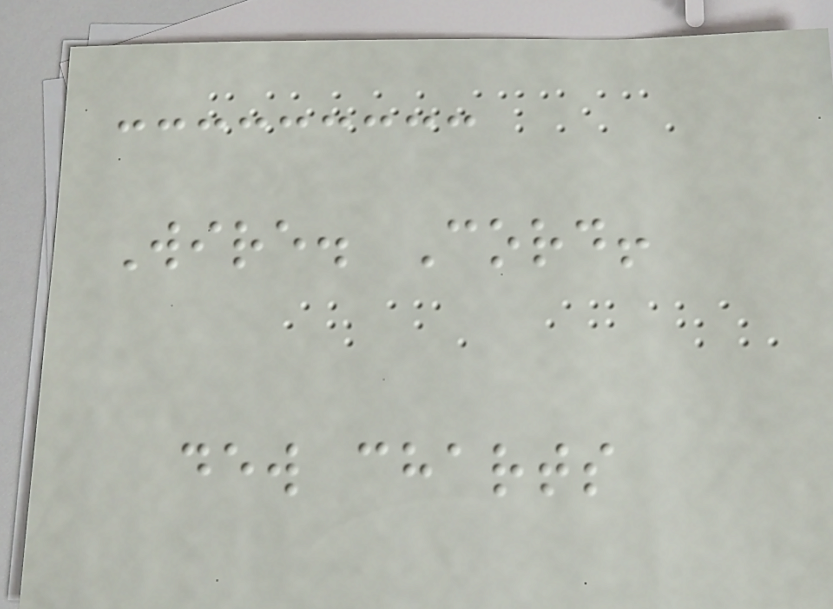Wire. Cord!
dew charts
